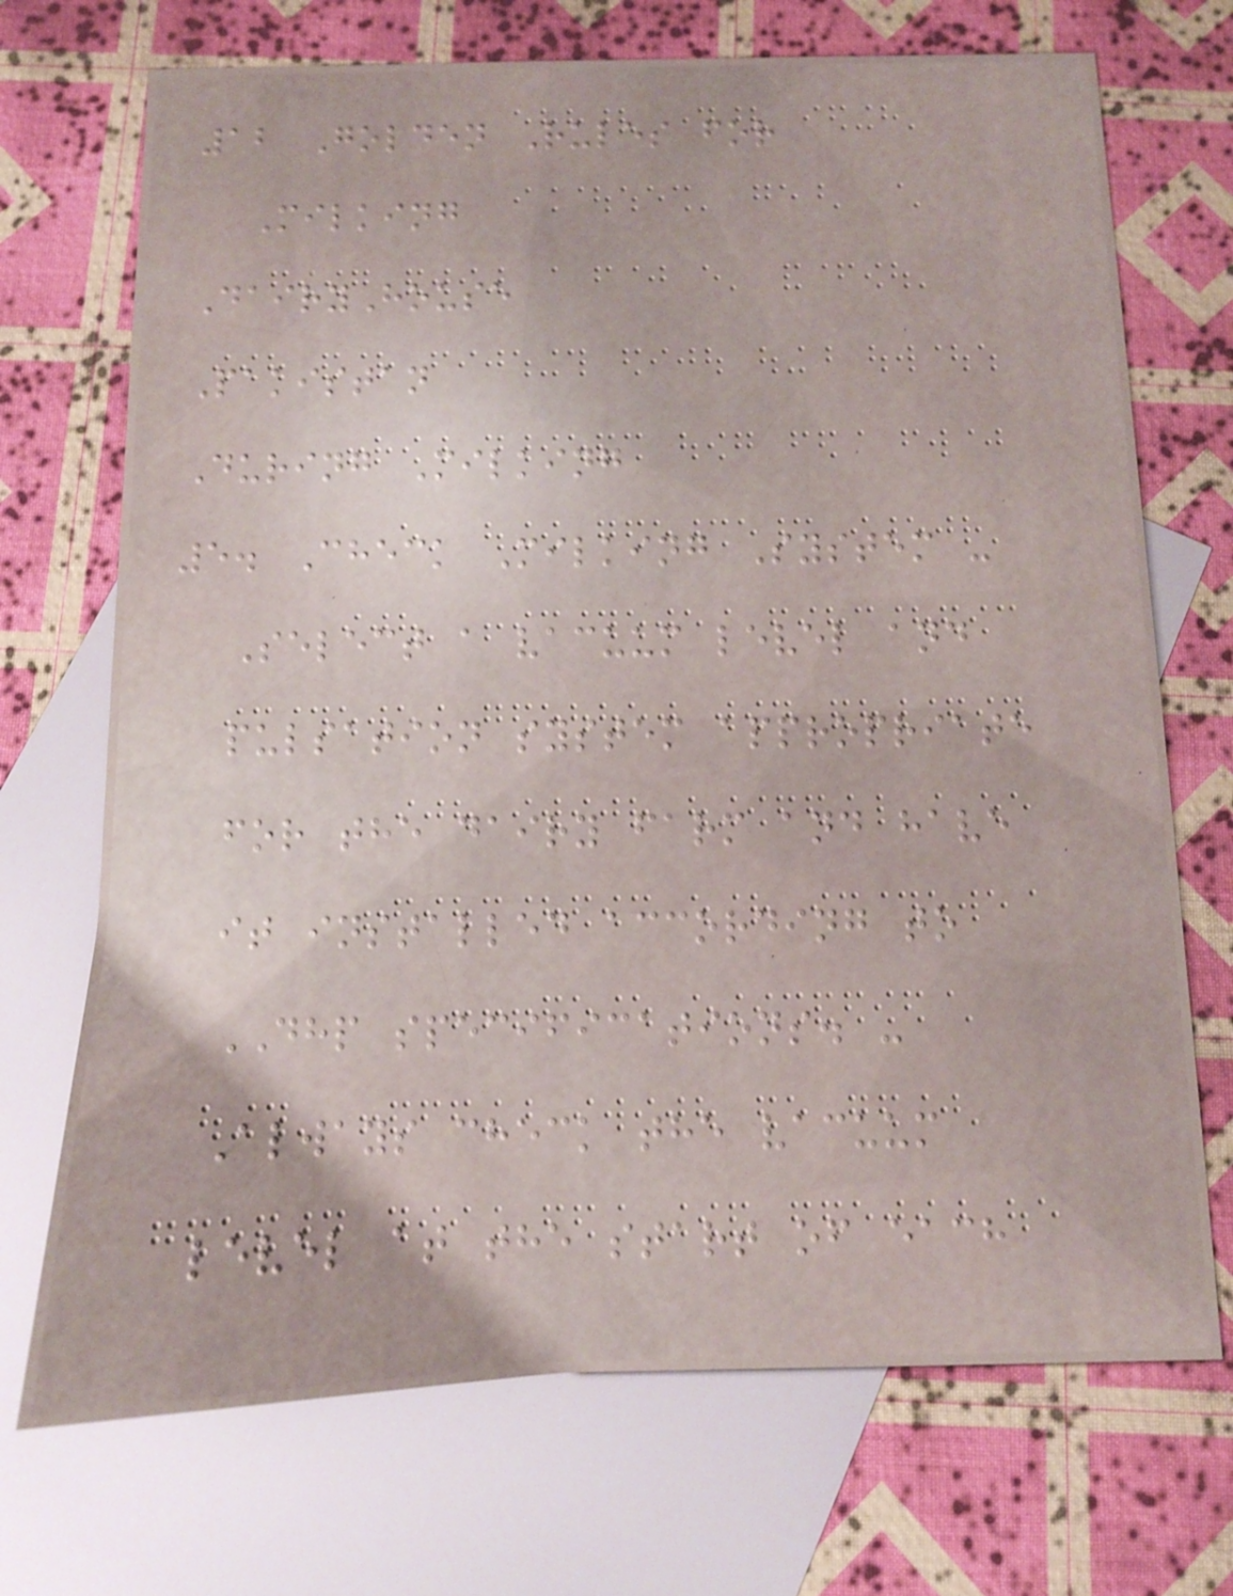12 Golden Rules for
Milking
DairyHouse
Pakistan
During Milking
5. Check Milking System -
Select a vacuum level and
pulsation system appropriate
for the dairy farm and have
it installed according to
DHP specifications. -
Always check the vacuum
level at the start of each
